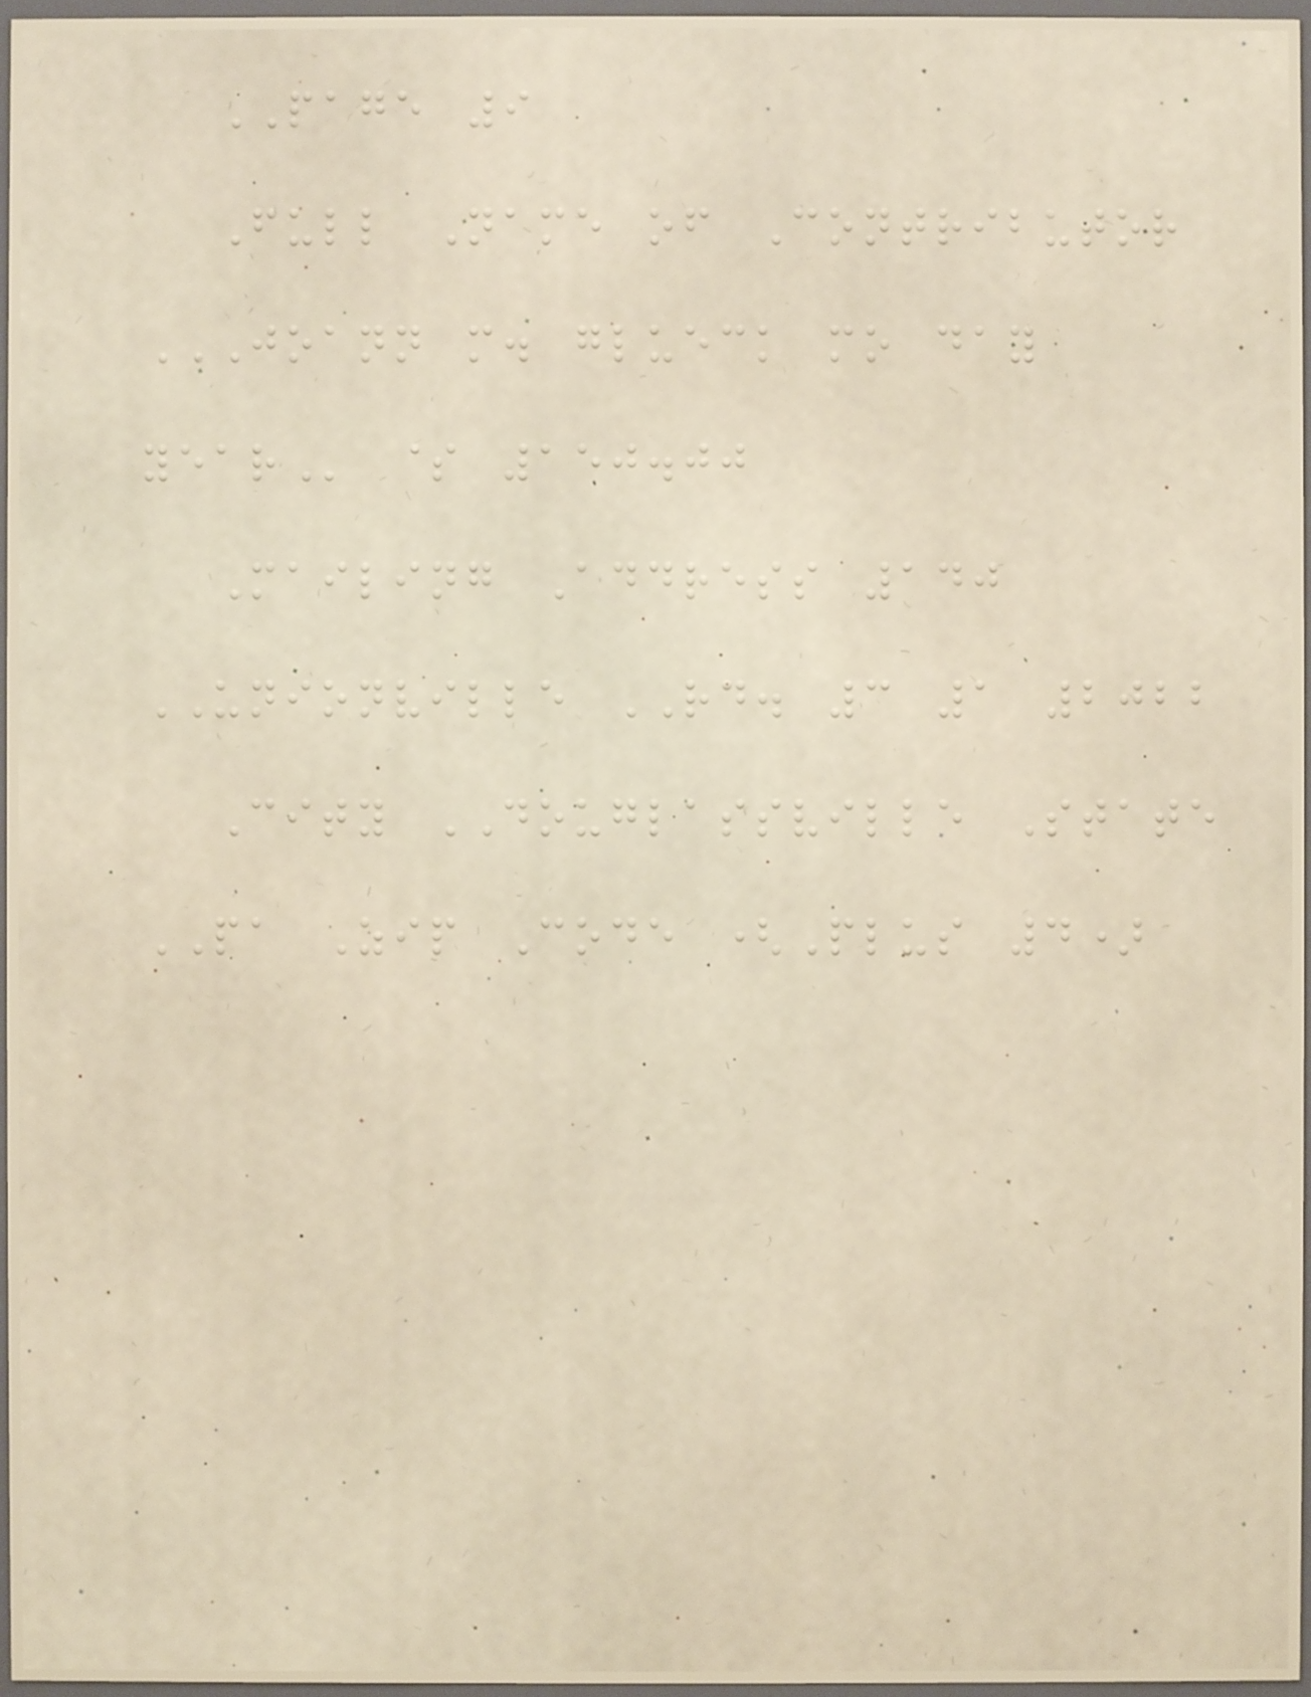PAGE 9
Full Name of Contributor
JOANN M. GLUECK MO DAY
YEAR $ 150.00
Mailing Address 140
UNIONVILLE RD. 3 1 2022
City DOUGLASSVILLE State
PA Zip Code (Plus 4)
